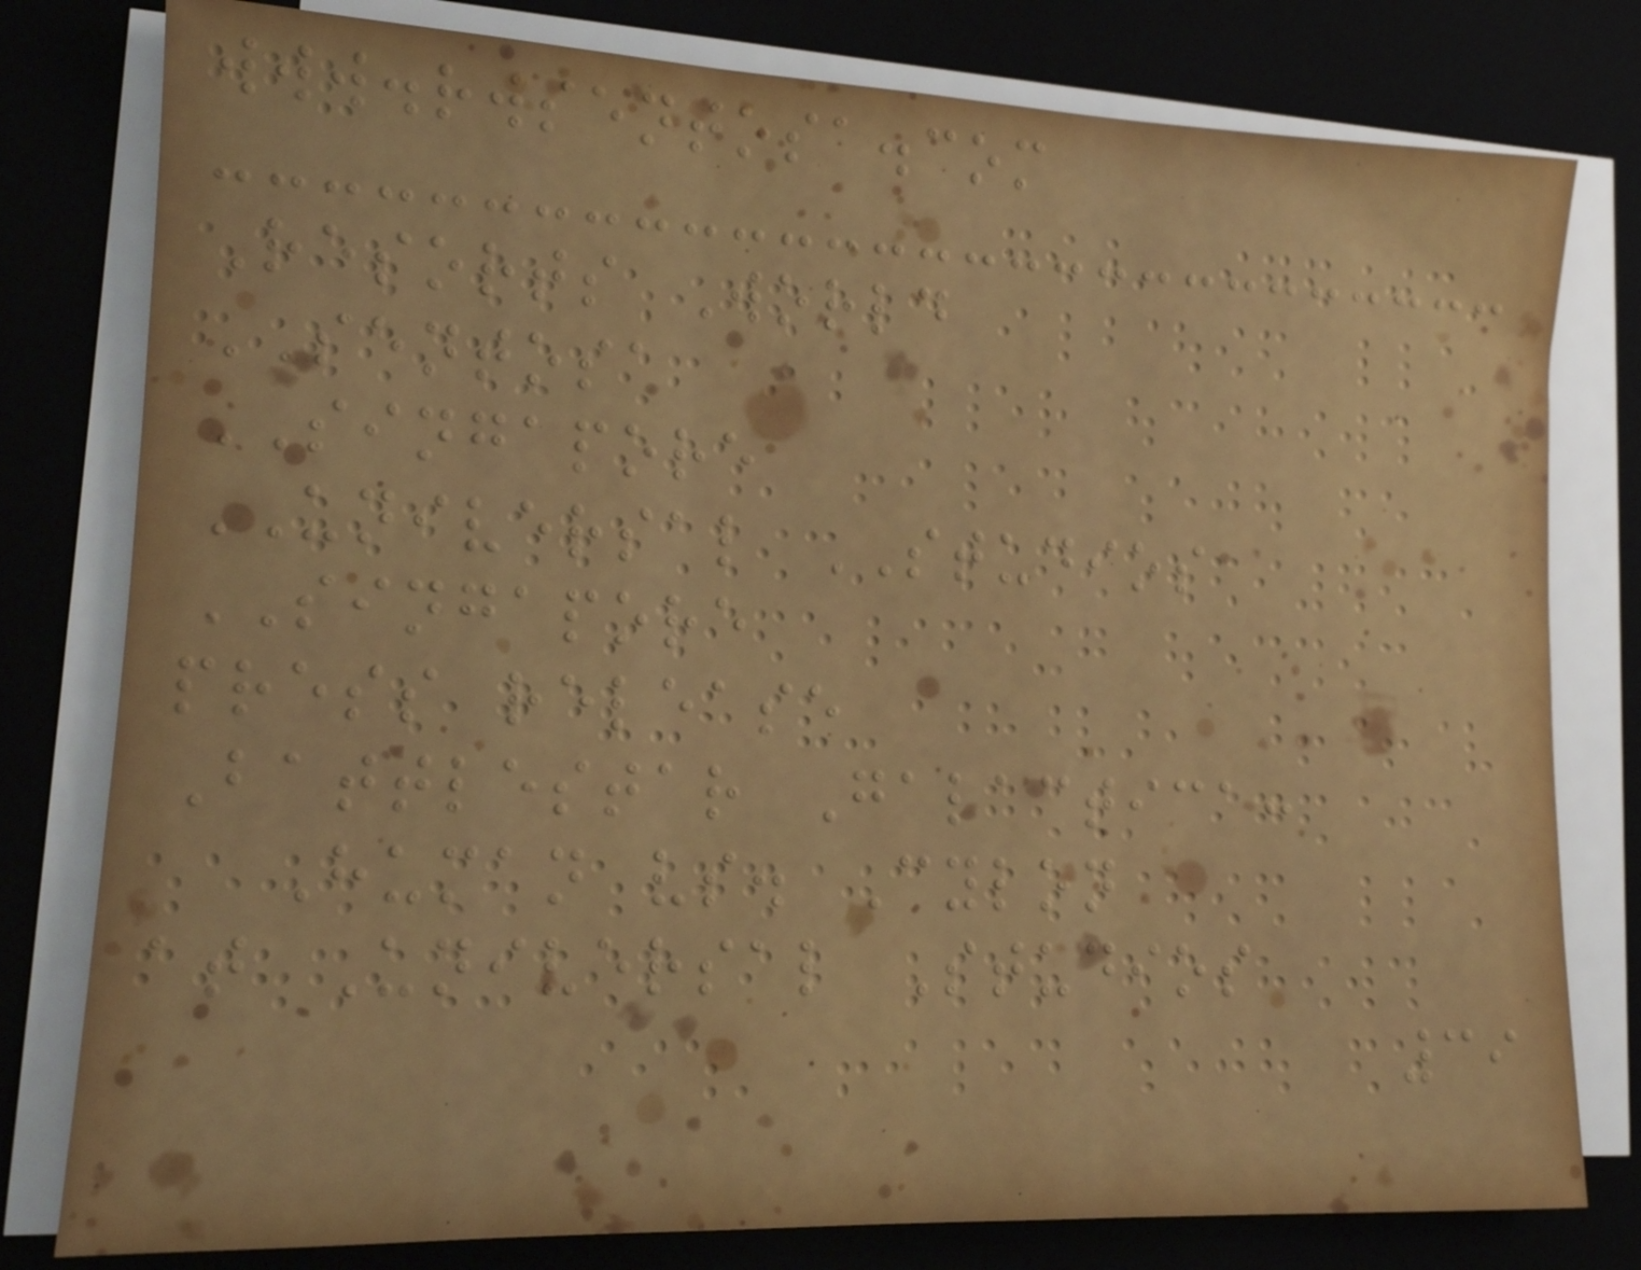www.rwsentosa.com
Resorts World
SENTOSA
SINGAPORE
UNIVERSAL STUDIOS
SINGAPORE
press release
Battlestar Galactica:
Human vs. Cylon
at Universal Studios
39
